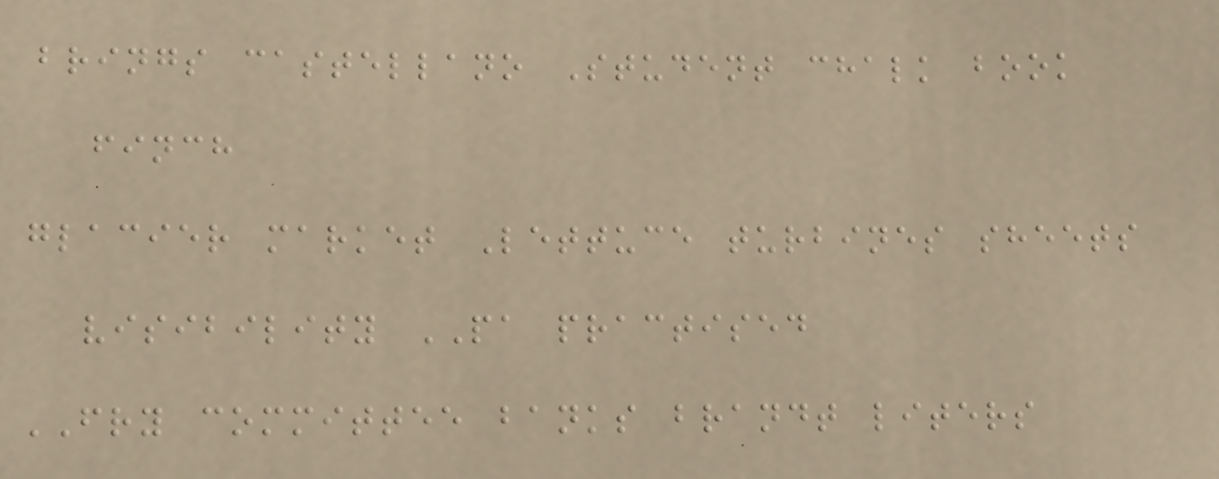brings castellano Student chalk book
finch
glacier market Lettuce turbines sheets
visibility PA practised
FRY committee banks brandt liters
